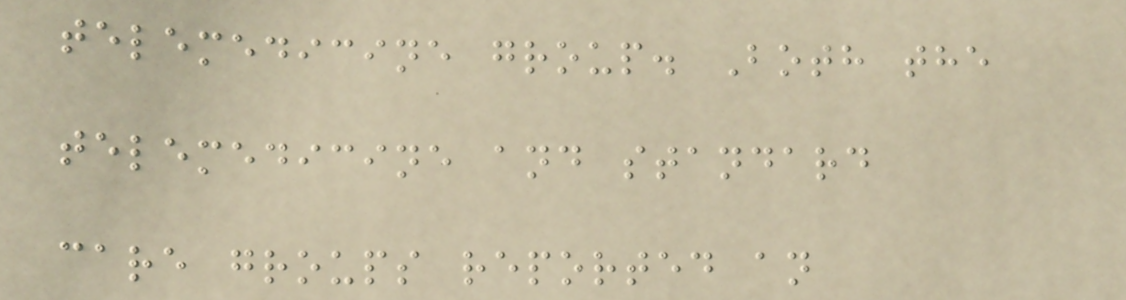telemedicine group. Both the
telemedicine and standard
care groups reported an
